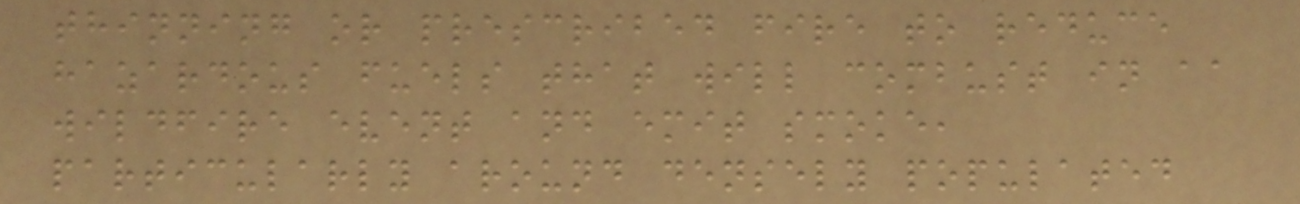thinning or prescribed fire to reduce
hazardous fuels that will combust in aa
wildfire event and emit smoke,
particularly around densely populated
